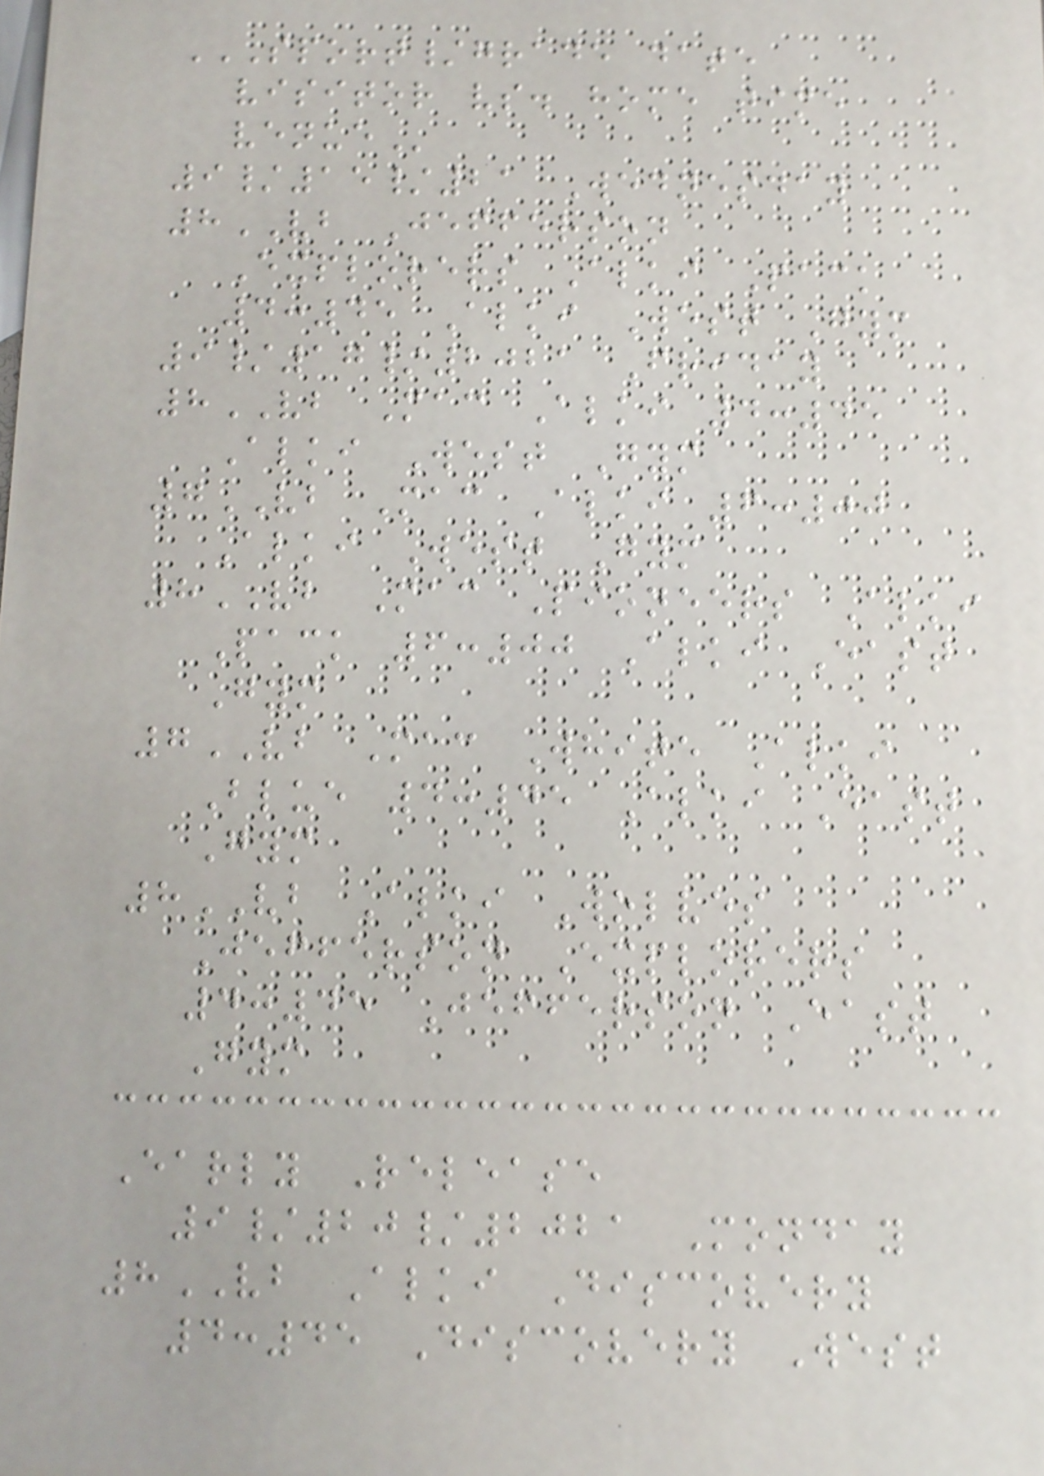SPORT/GRADE DATE
VISITOR VS. HOME TIME
VENUE
9/15/21 Wednesday
8VB Jefferson
Explorers Alki Pack
4:45 Alki West Gym
9/17/2021 Friday
8VB Mac Alki 4:45
Alki West Gym
7VB Mac Alki 6:00
Alki West Gym
8VB Mac Pioneers Alki
Pack 6:00 Alki East
Gym
7VB Mac White Alki
Blue 4:45 Alki East
Gym
8VB Alki Wolves
Jefferson Explorers
4:45 Jefferson East
Gym
Early Release
9/20/2021 Monday
8VB Alki Discovery
4:45 Discovery West
